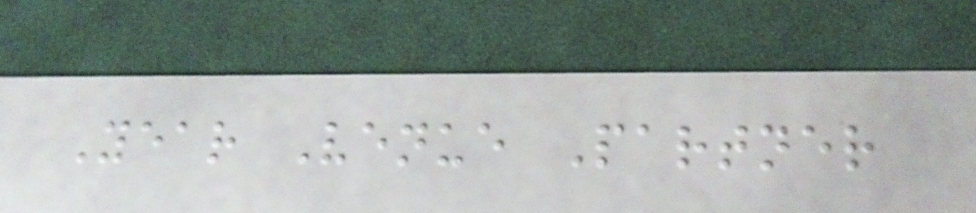Year Venue Partner
